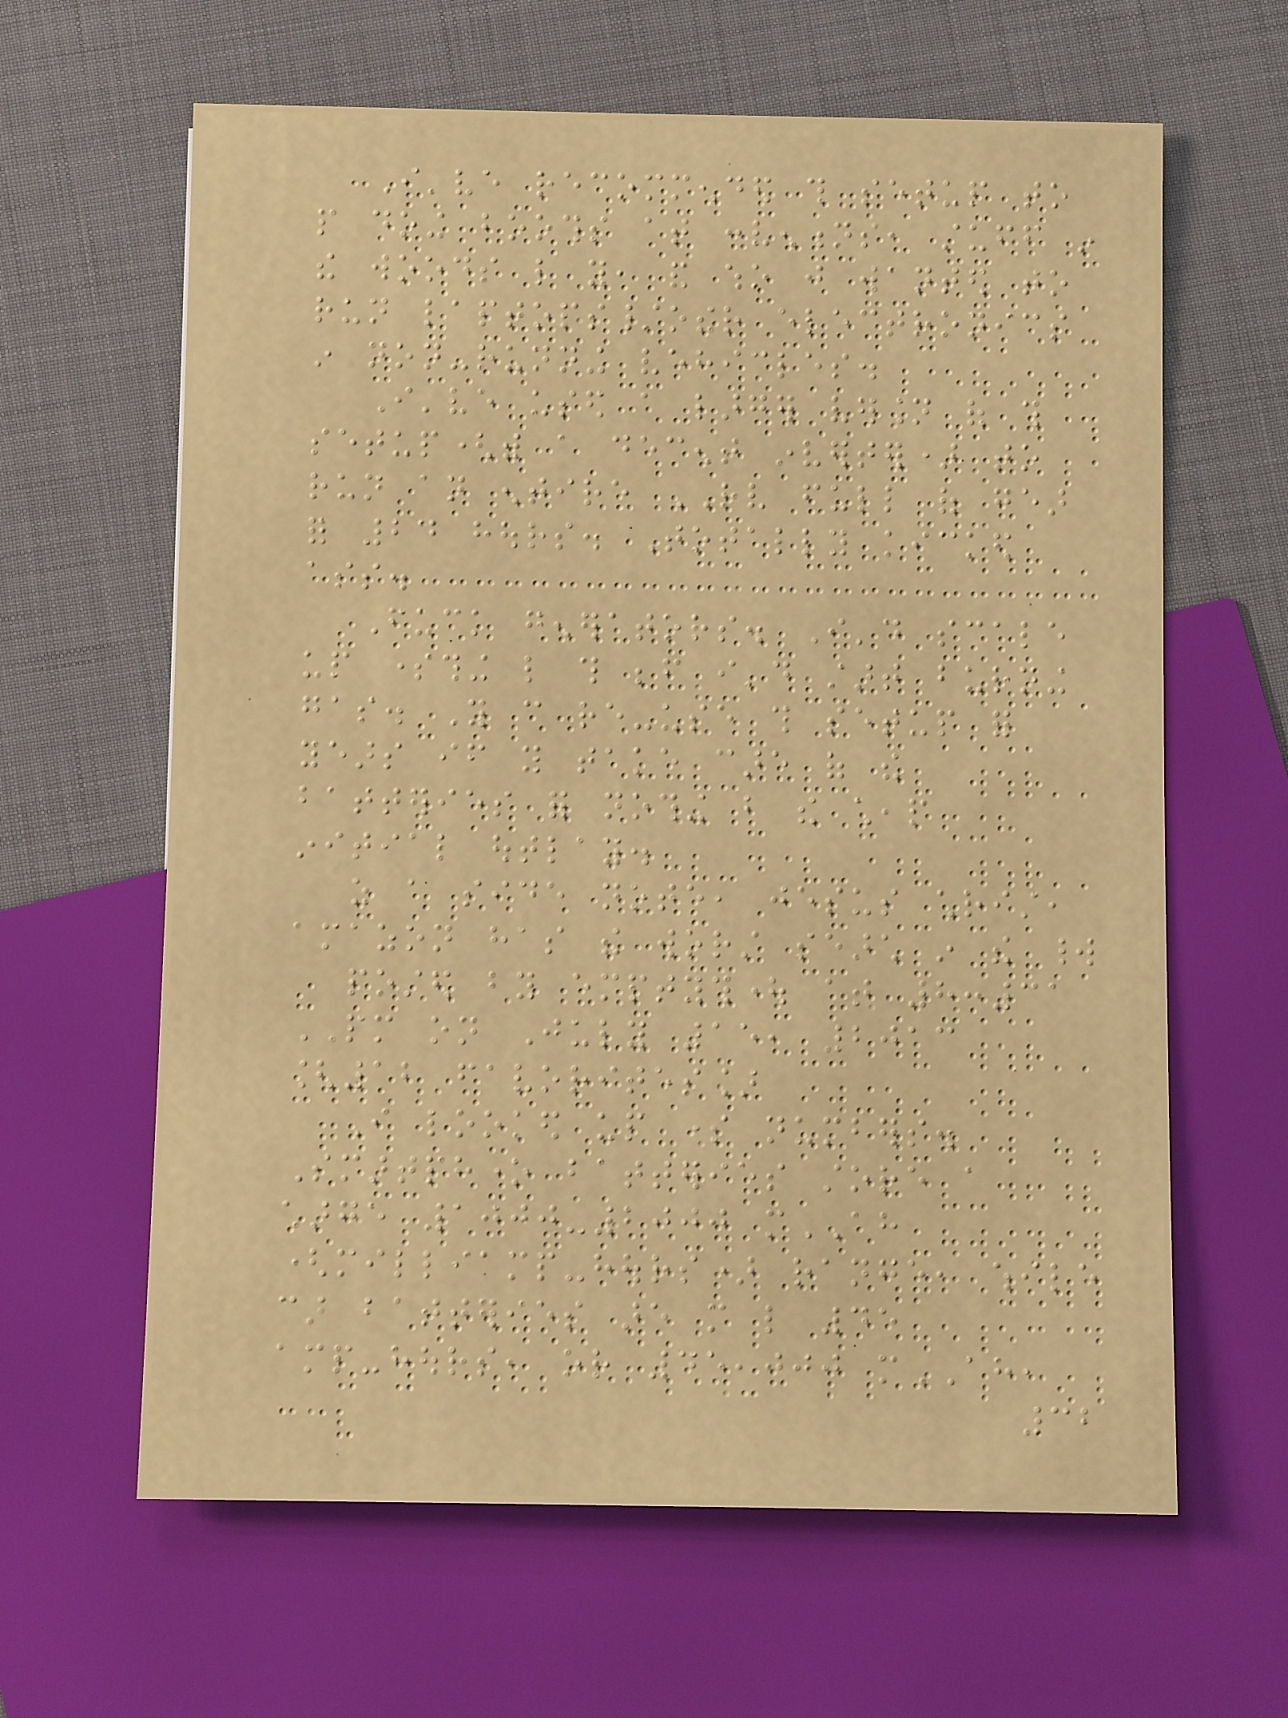I've recommended this setup to
people doing booths at conventions, stuff in
the woods like you, and who just wanted to
run laptops/other electronics
in non-running vehicles.
I've used a larger version of this
setup(with a decent inverter) to
run an entire RV full of gear
for 24 hours. Totally kicked
ass.
Fuck generators. I'd scale
up something like this before i'd start burning
gas. You can re-use this setup for
years if you take care of the
batteries for nothing but the cheap
initial outlay.
as a side note, jesus christ,
amazon has the worst search in the world
posted by emptythought at 8:31
PM on July 15, 2013
[12 favorites]
I looked up some numbers.
Smartphone batteries store a
charge 1000-2000 mAH
(milliamp-hours) range, while
car batteries are more like 45
amp-hours, or 45,000 mAH,
32
